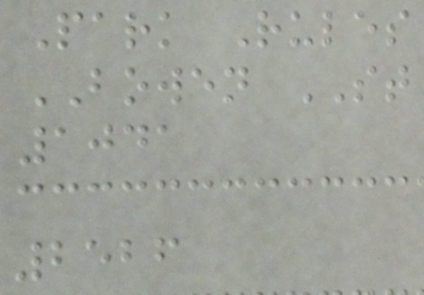Park Rules
BOWEN ST
1041
2526
